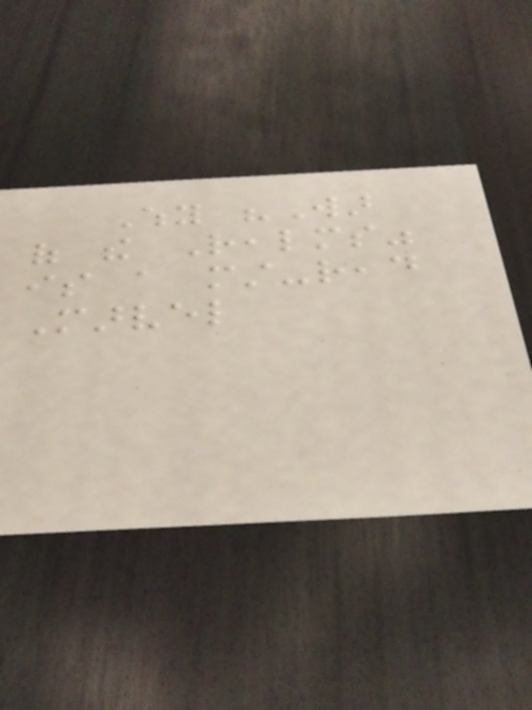Why "War
of the Realms"
is a must-read
Marvel
